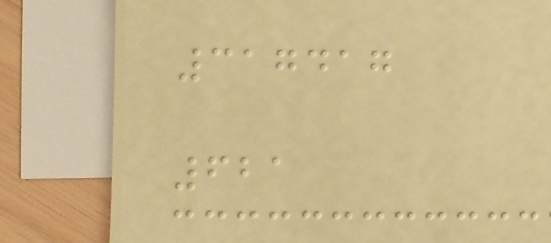317417
621
